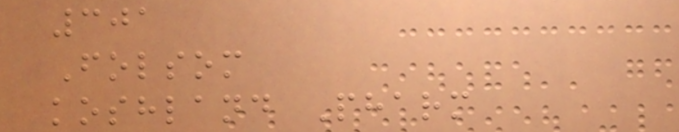301
Folsom
koshland Pharm
